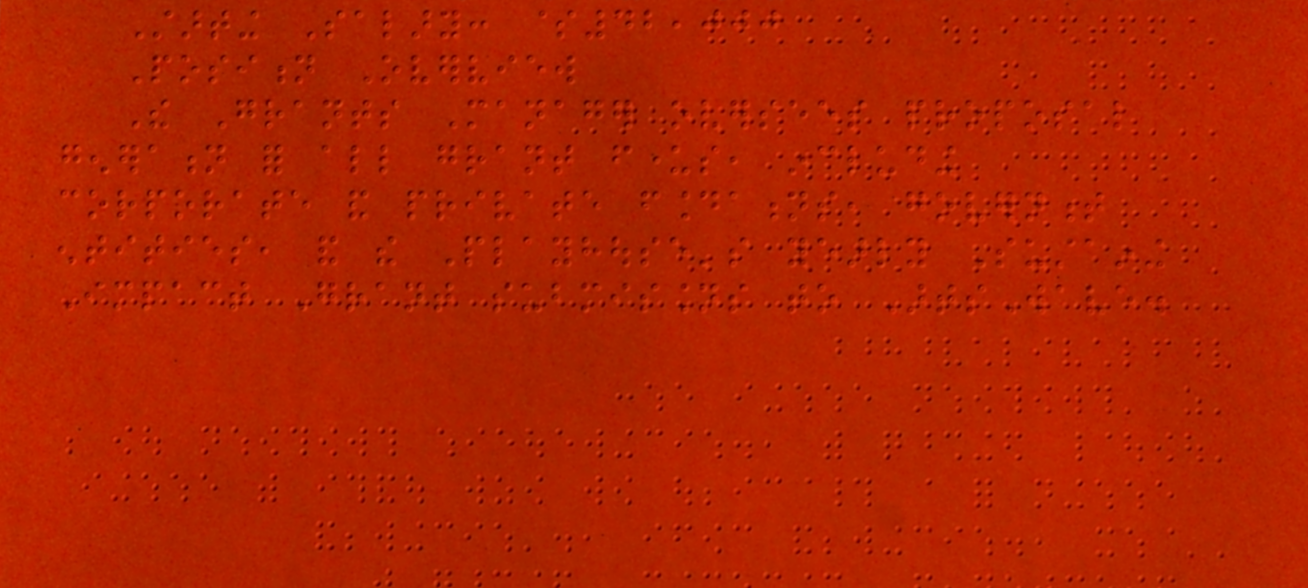Starting Salary: $42,000
Position Overview
The Grants Manager oversees proposal
generation for all grant funders, including
corporate and private foundations, government
entities, and the Playhouse's yearly Sustaining
Impact Grant submissions to ArtsWave.
